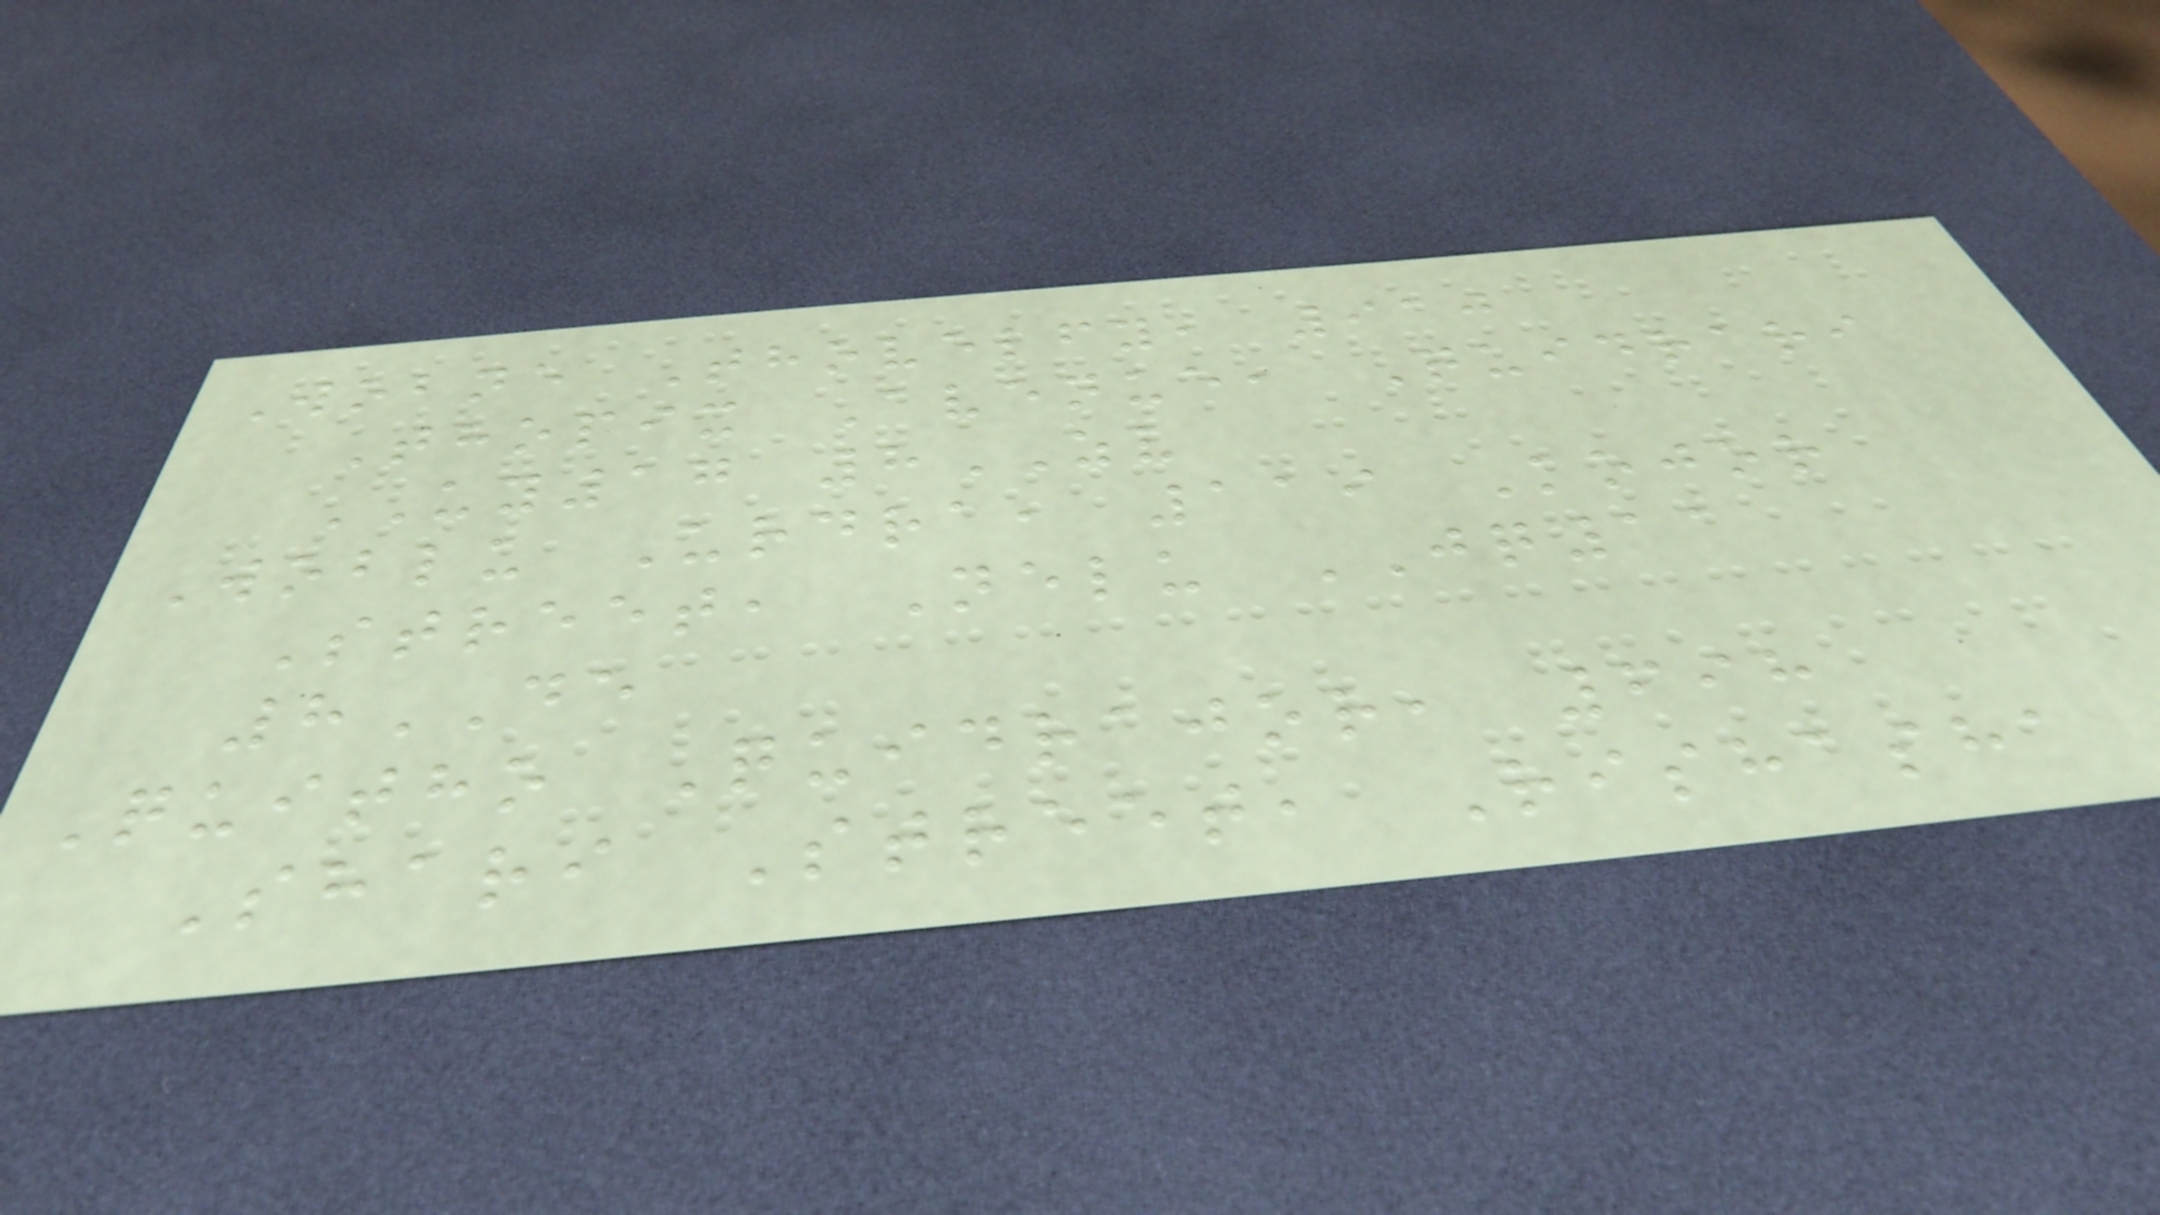Wobne Thovelfy, 910
Thopix Avenue, Quidrari
UY17 8ZV
Woblu Urdra, 119 Kojor
Street, Nelu JQ11
8DE
Quitho Quidrajor, 698
Shari Street, Rishasha
